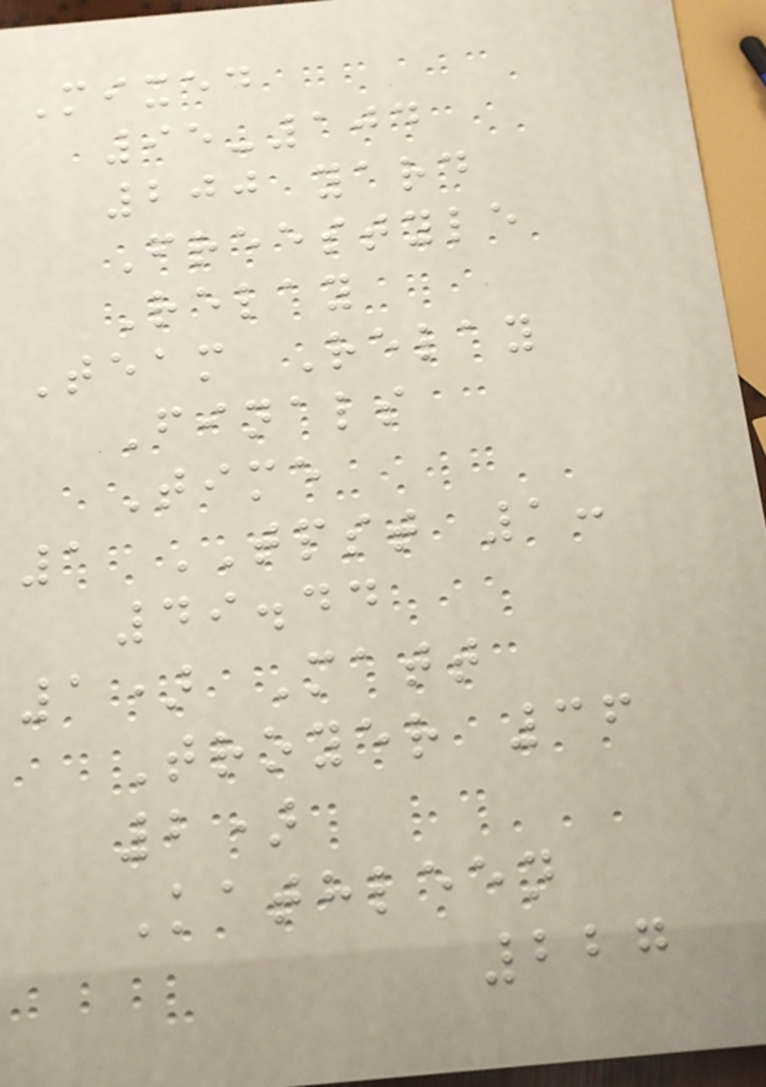Mixed
95-104
200 yard
Freestyle
Relay
Team Relay
Finals
Time
1 TPST 1:
49.44
1) Matt
Troyer 36
2)
Kathleen
227
